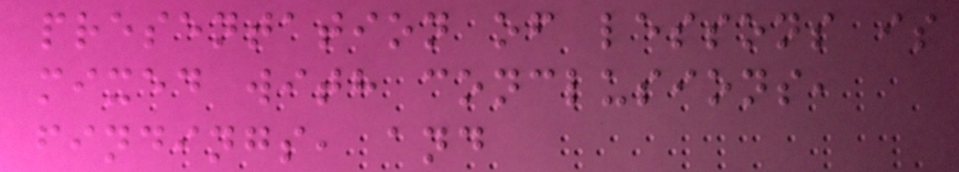presentation of lessons is
mixed with conclusions,
findings, and
